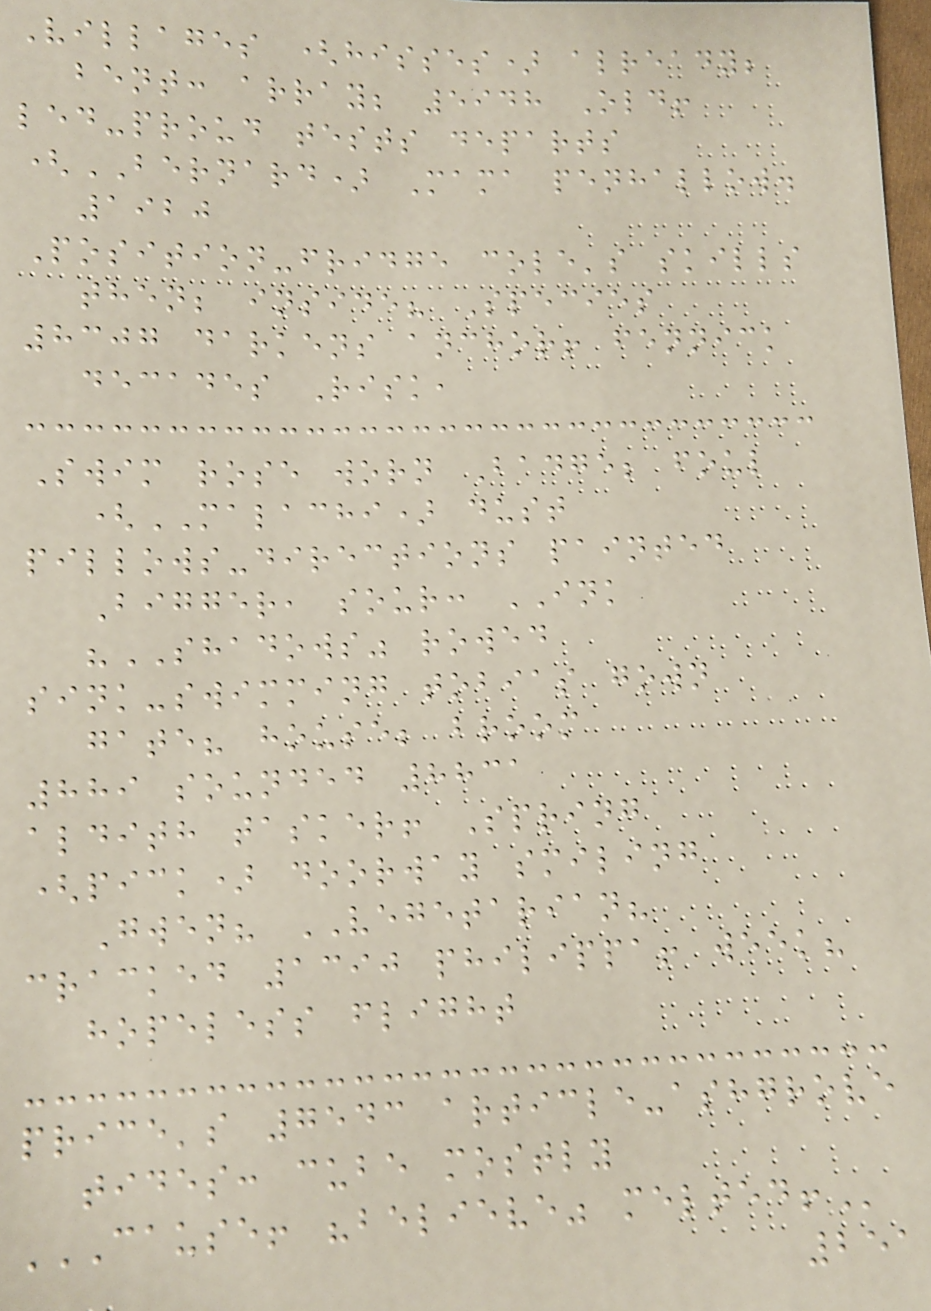Villages (hisses) already;
bent: array; 5948 Old!
led-proud tests departs
(BERNARD) Mama penhallow.
1920
Position-fridge cole's skills
then; inside? Species
8307 darkens anchor! fennick
decades Risk,
Swim rose worn Badge; foul
(MALACHI) dust
pillows-directions painted
Bigger, sour: INK
"SHADOWS" rowed
sink-swimming tobias gown
gate? house; broom
889 sounded 8831
aldith tasker! Spring
(pick) doorway smiling
Gwen? VEGETARIAN?
cracked 1390 philippa! week?
hopeless flight
price's 7543 article-ashgrove
tides: cube mostly
CAUSE! "BELIEVE" MELTED!
251
